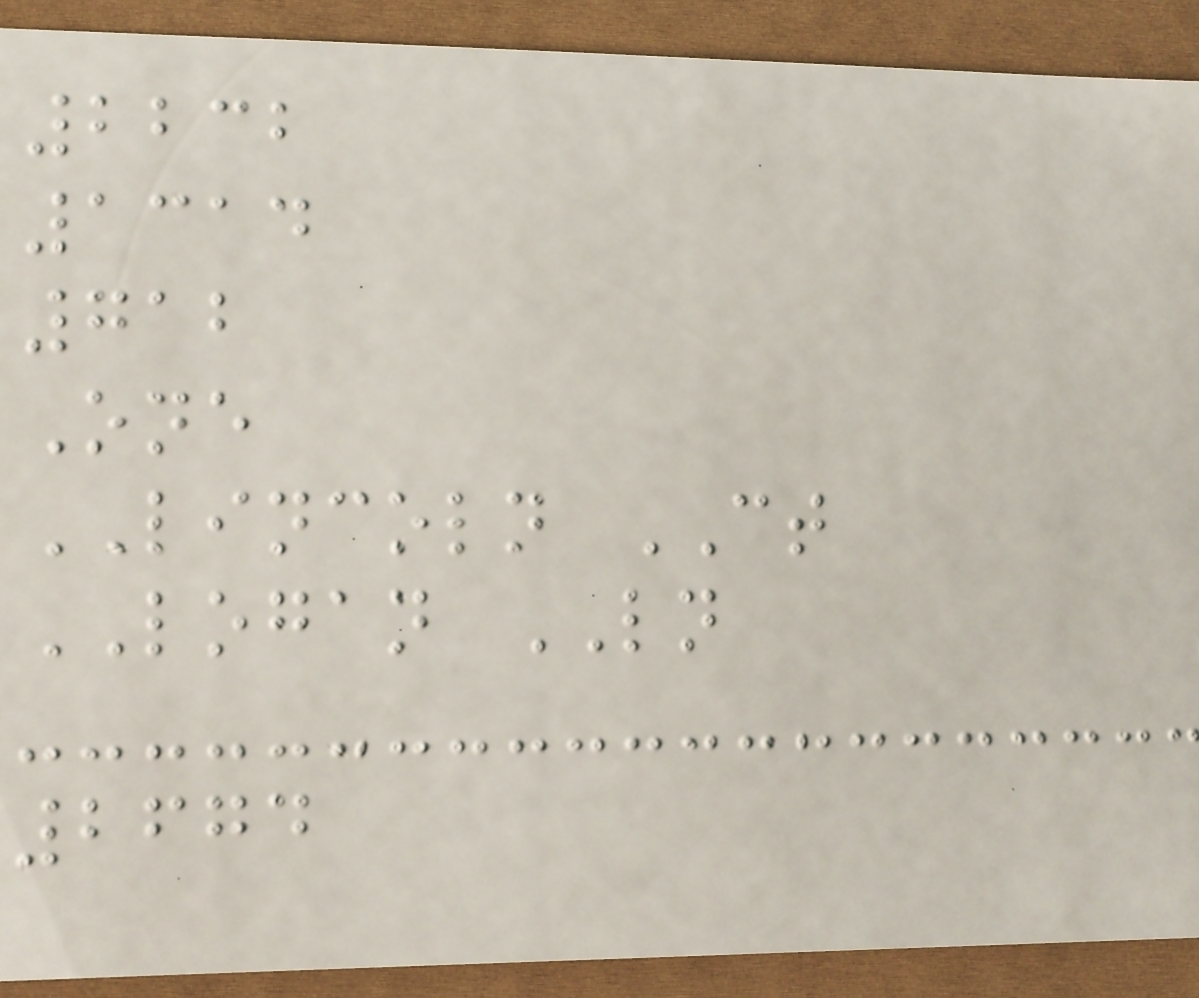2232
1314
712
One
LINCOLN CT
LOGAN LN
2674
